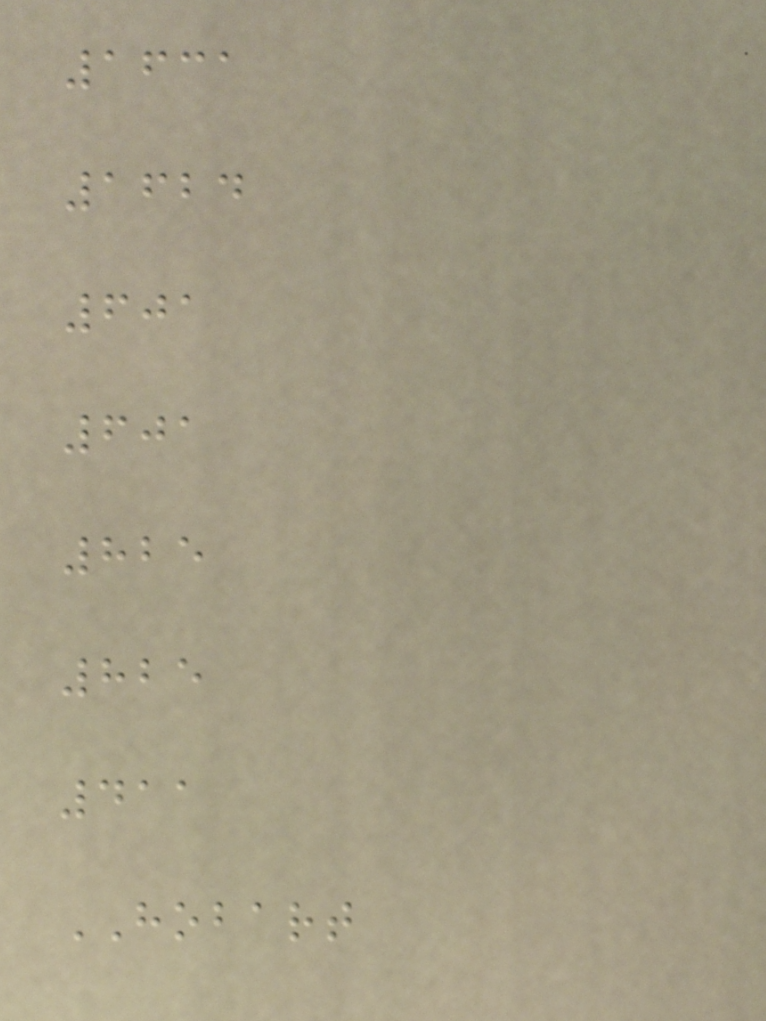1631
1624
601
601
825
825
411
HOBART
